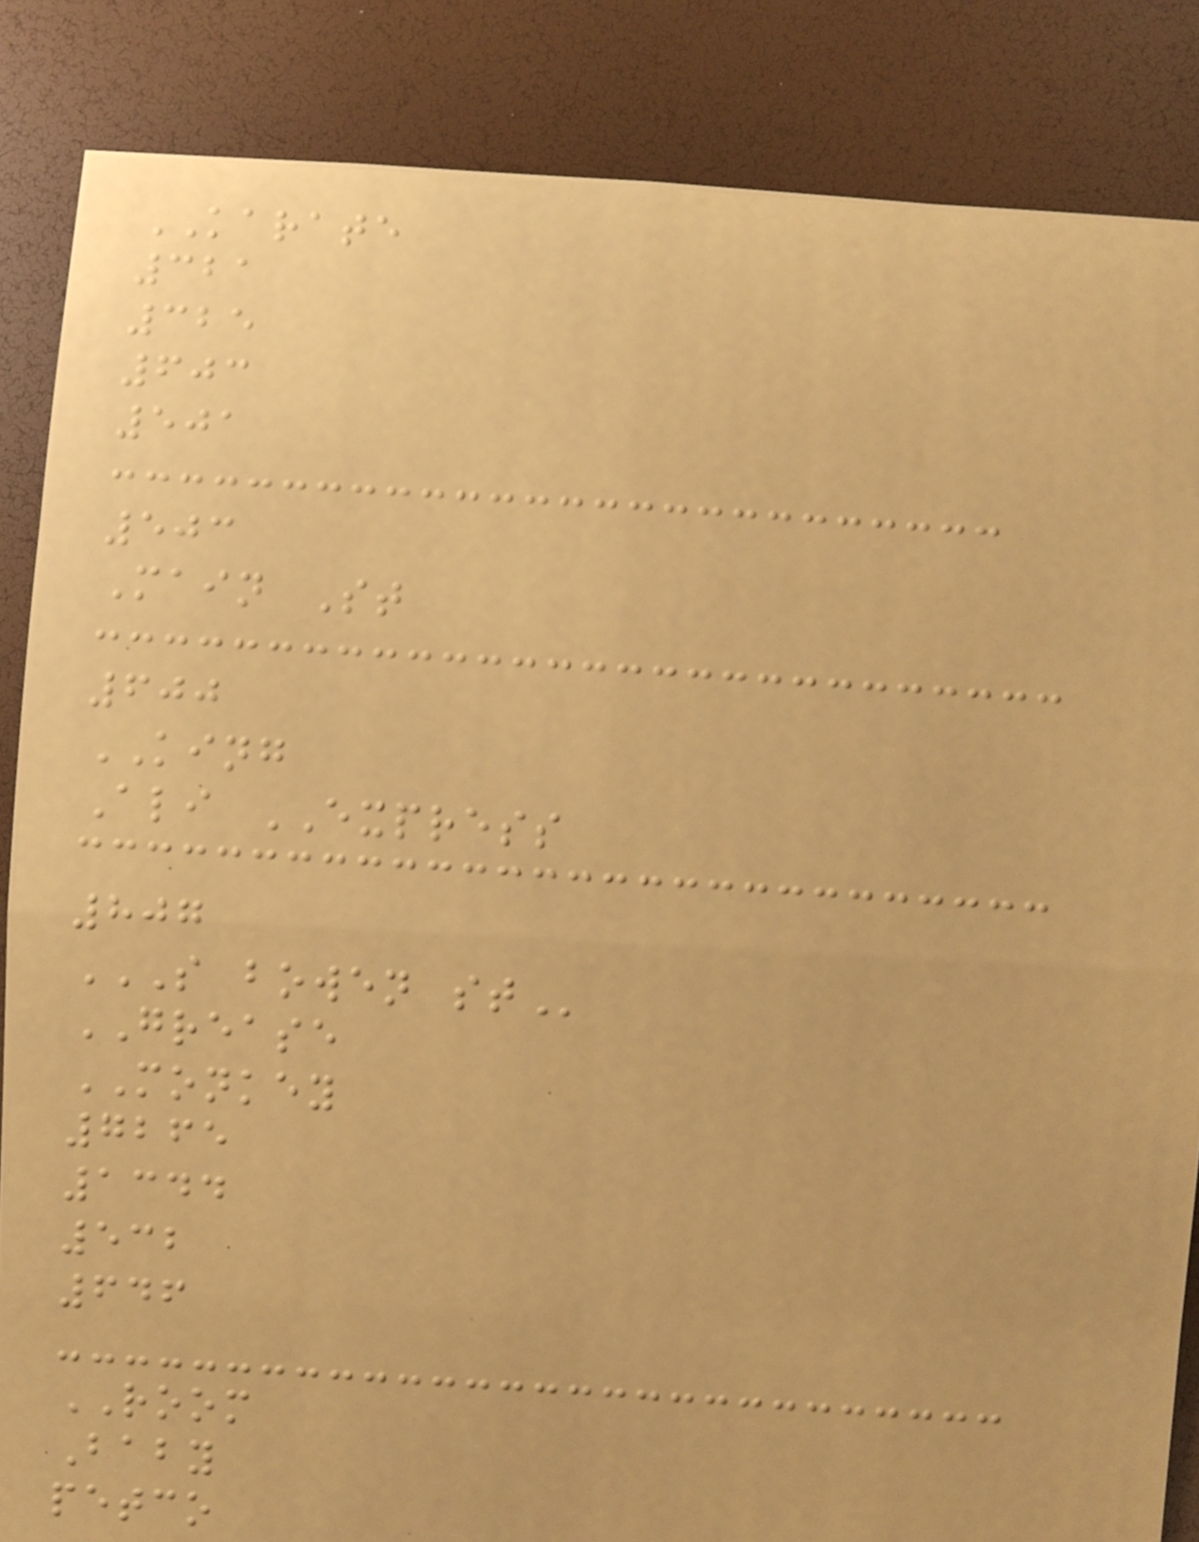KARATE
321
325
603
501
503
Main St
600
KING
Ali EXPRESS
807
S BOWEN ST
GREASE
MONKEY
7265
1344
532
646
ROOM
Baby
petco
